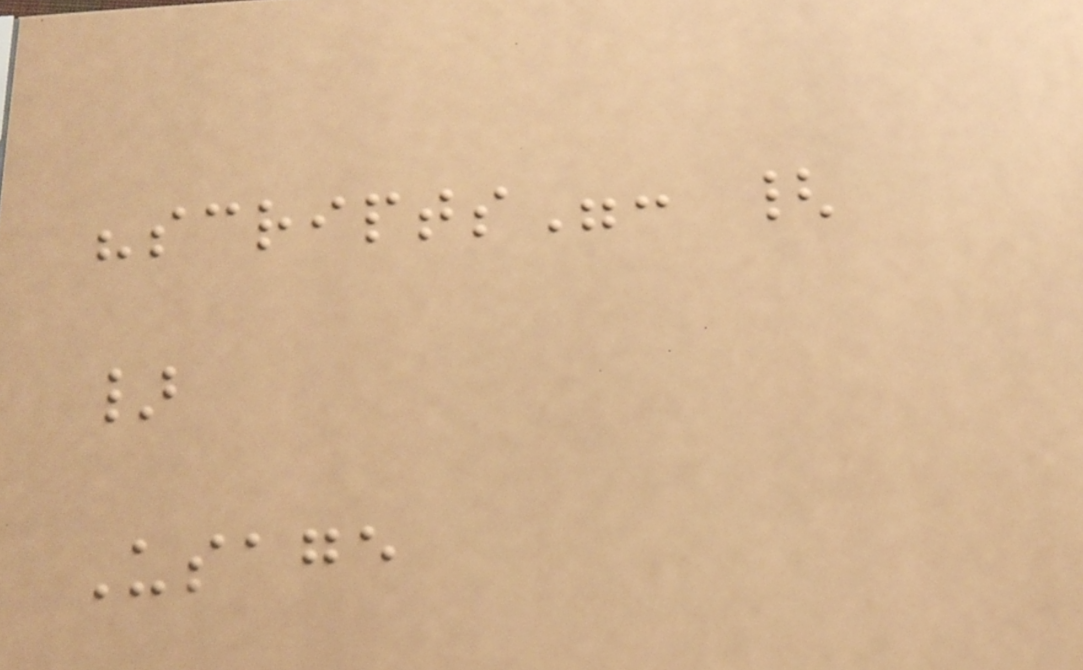"scripts": {
}
Usage
